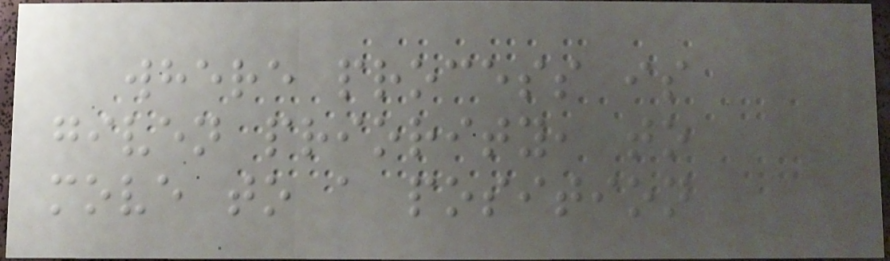where process is
given priority, to
move to a position
